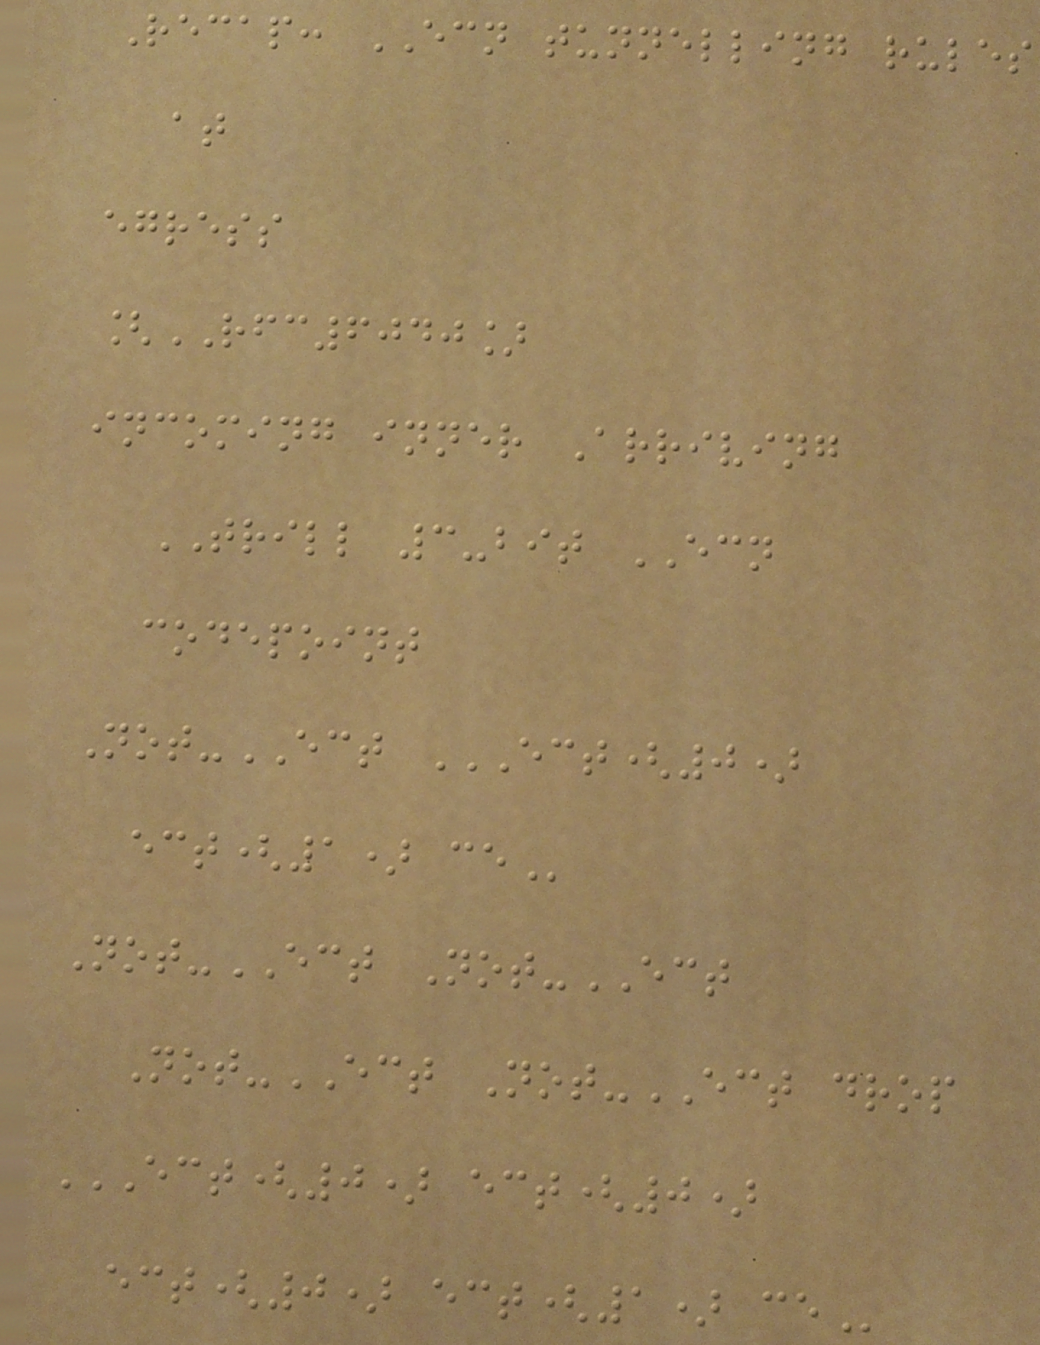Recap: ECN tunnelling rules
at
egress
[RFC6040]
incoming inner Arriving
TRILL 3-bit ECN
codepoint
Not-ECT ECT(0)
ECT(1) CE
Not-ECT Not-ECT
Not-ECT Not-ECT drop
ECT(0) ECT(0)
ECT(0) ECT(1) CE
